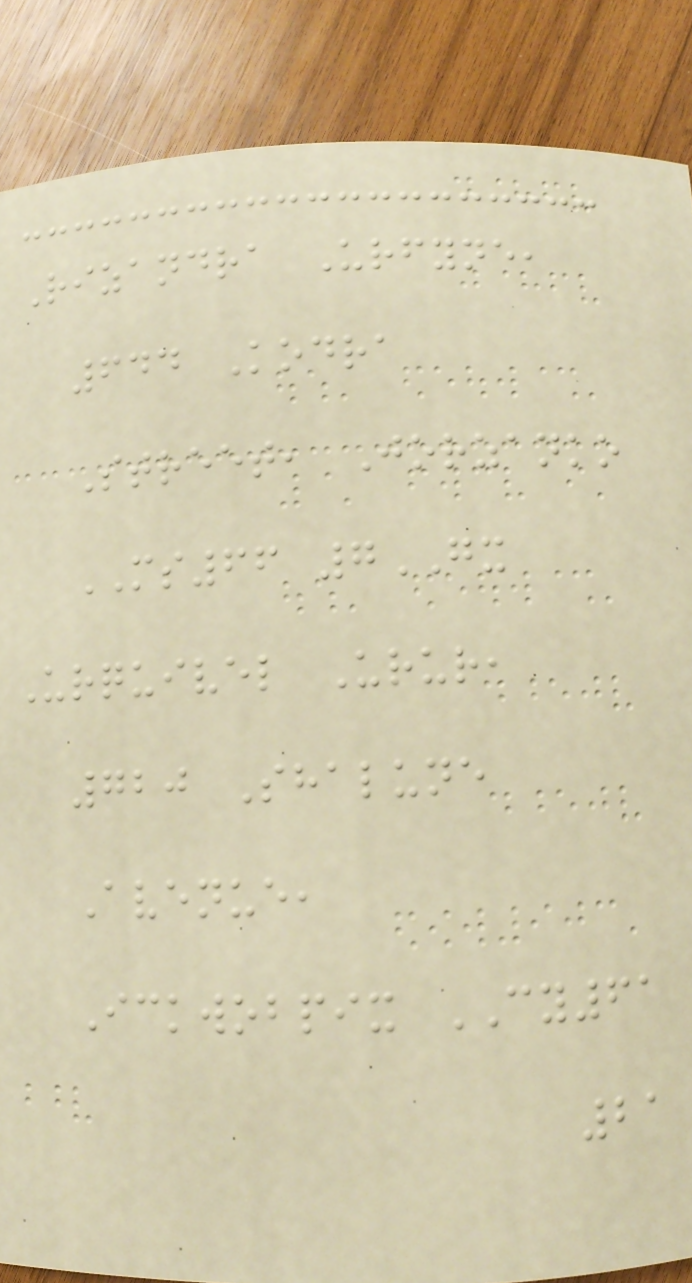Rizandra Urfyne,
644 Kodra
Street, Jorzanko
MS66 7GX
Urquivel Urur,
720 Shalune
Avenue,
Ickwobpix CY61
21
